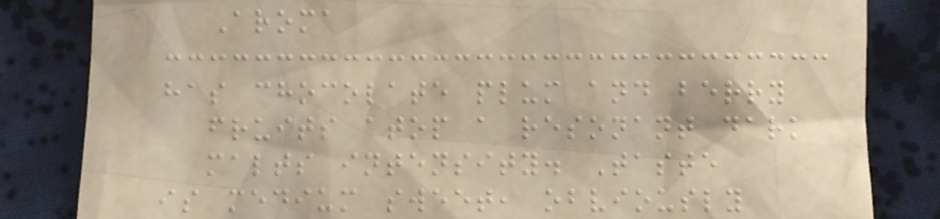Aroma
has chocolate plum and berry
fruits atop a resonant dark
malts intensity. Taste
is medium sweet, obviously
